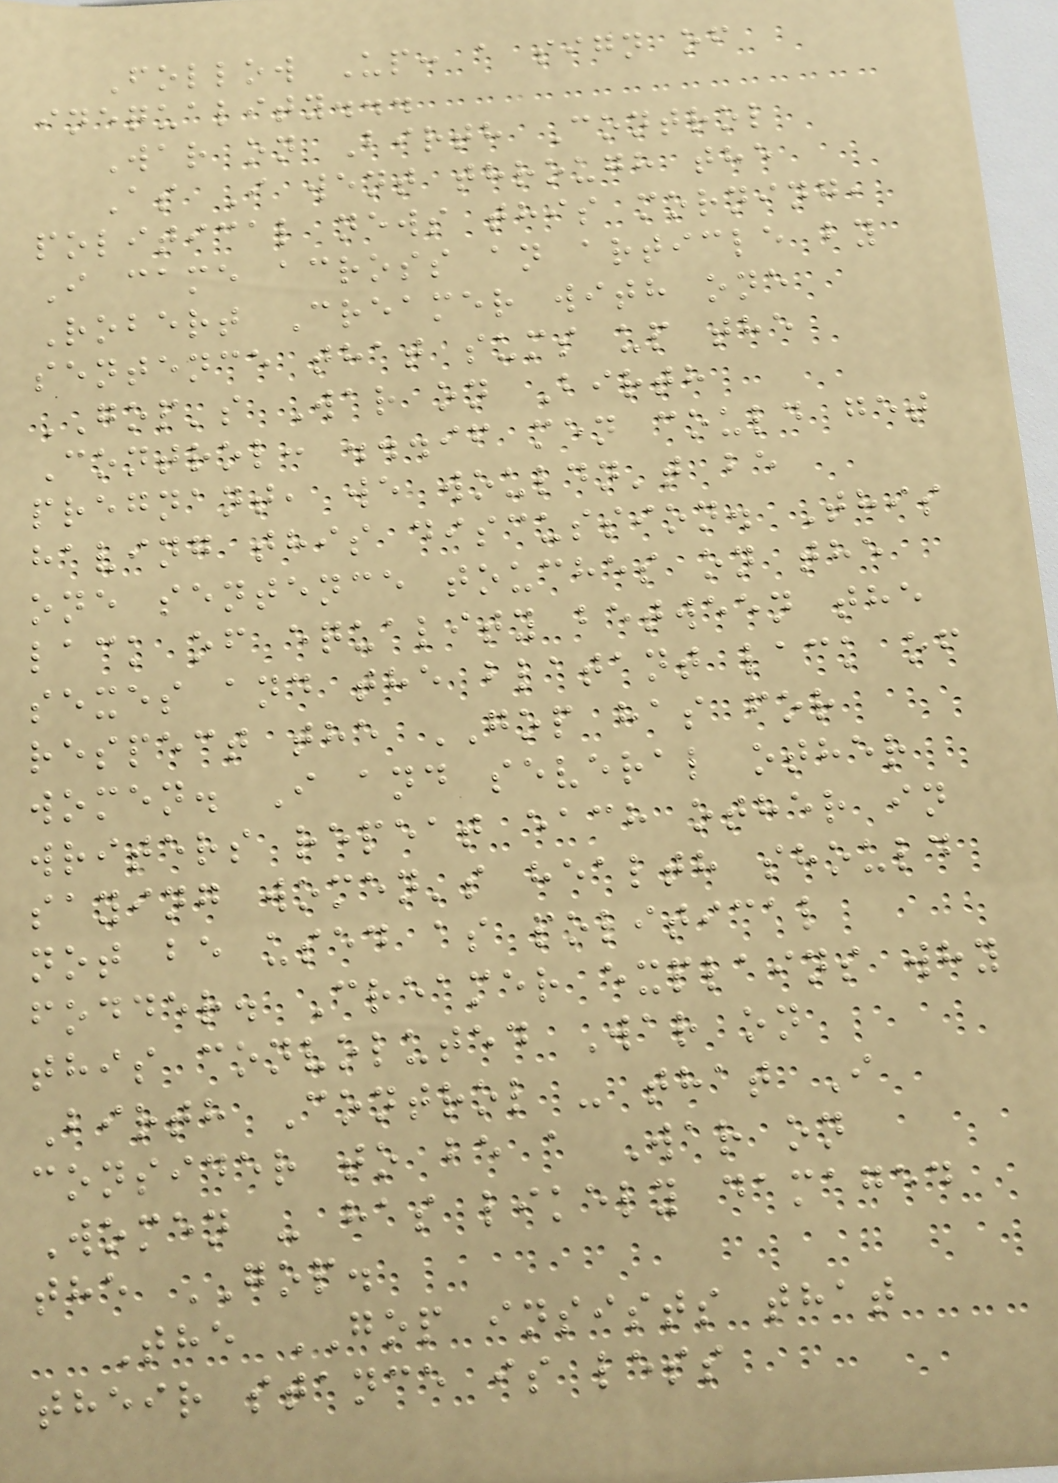Follow Up: a sign of
inequality...
War on Birth Control
As I went through the
political news this morning,
I came across an article by
Robert Creamer with one
sentence that sums up the
GOP's War on Birth
Control: ...if men could get
pregnant, we wouldn't be
having this discussion. This
one sentence touches on the
lack of equality between the
sexes and the blatant lack of
respect the GOP has for
women. I and several other
writers repeat each other in
saying women's health should
not be used as political
fodder. Creamer explains why
this convoluted War on
Birth Control - that I
consider to be a War on
Women - has likely damaged
the GOP.
The GOP insists that
their stance is less
